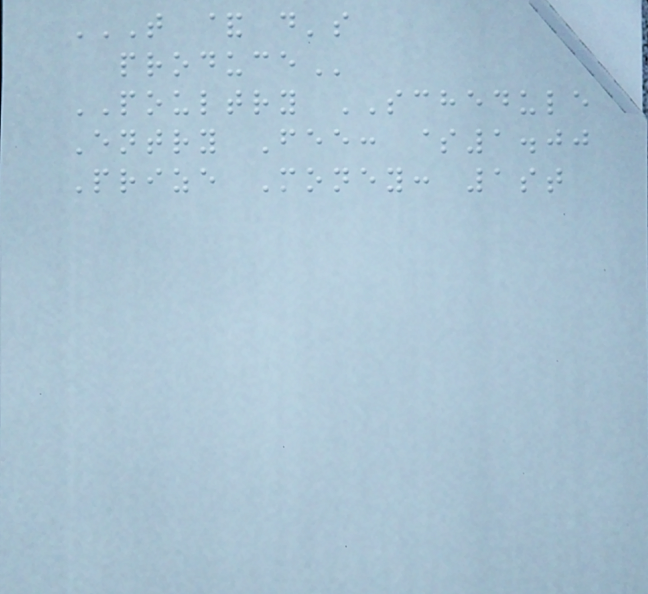T & D'S
PRODUCE
POULTRY SCHEDULE
Entry Fee: $1.00
Prize Money: 1st
